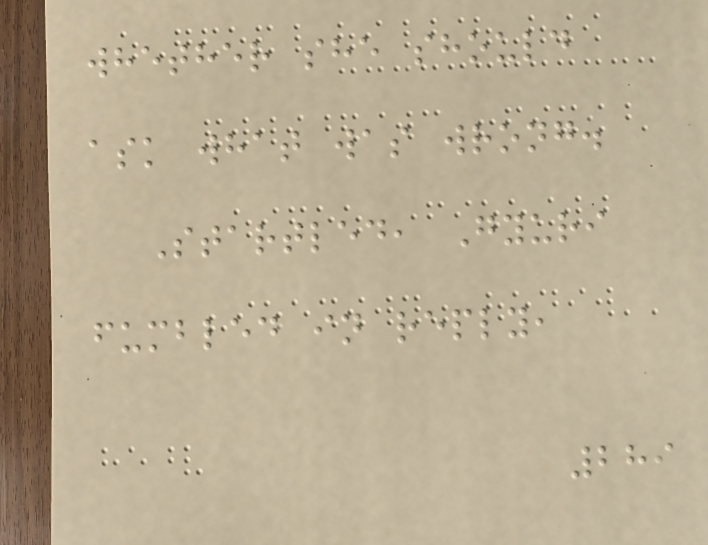whether she should
ask what was wrong.
Startled, Gyuri
fumbled in reply,
289
